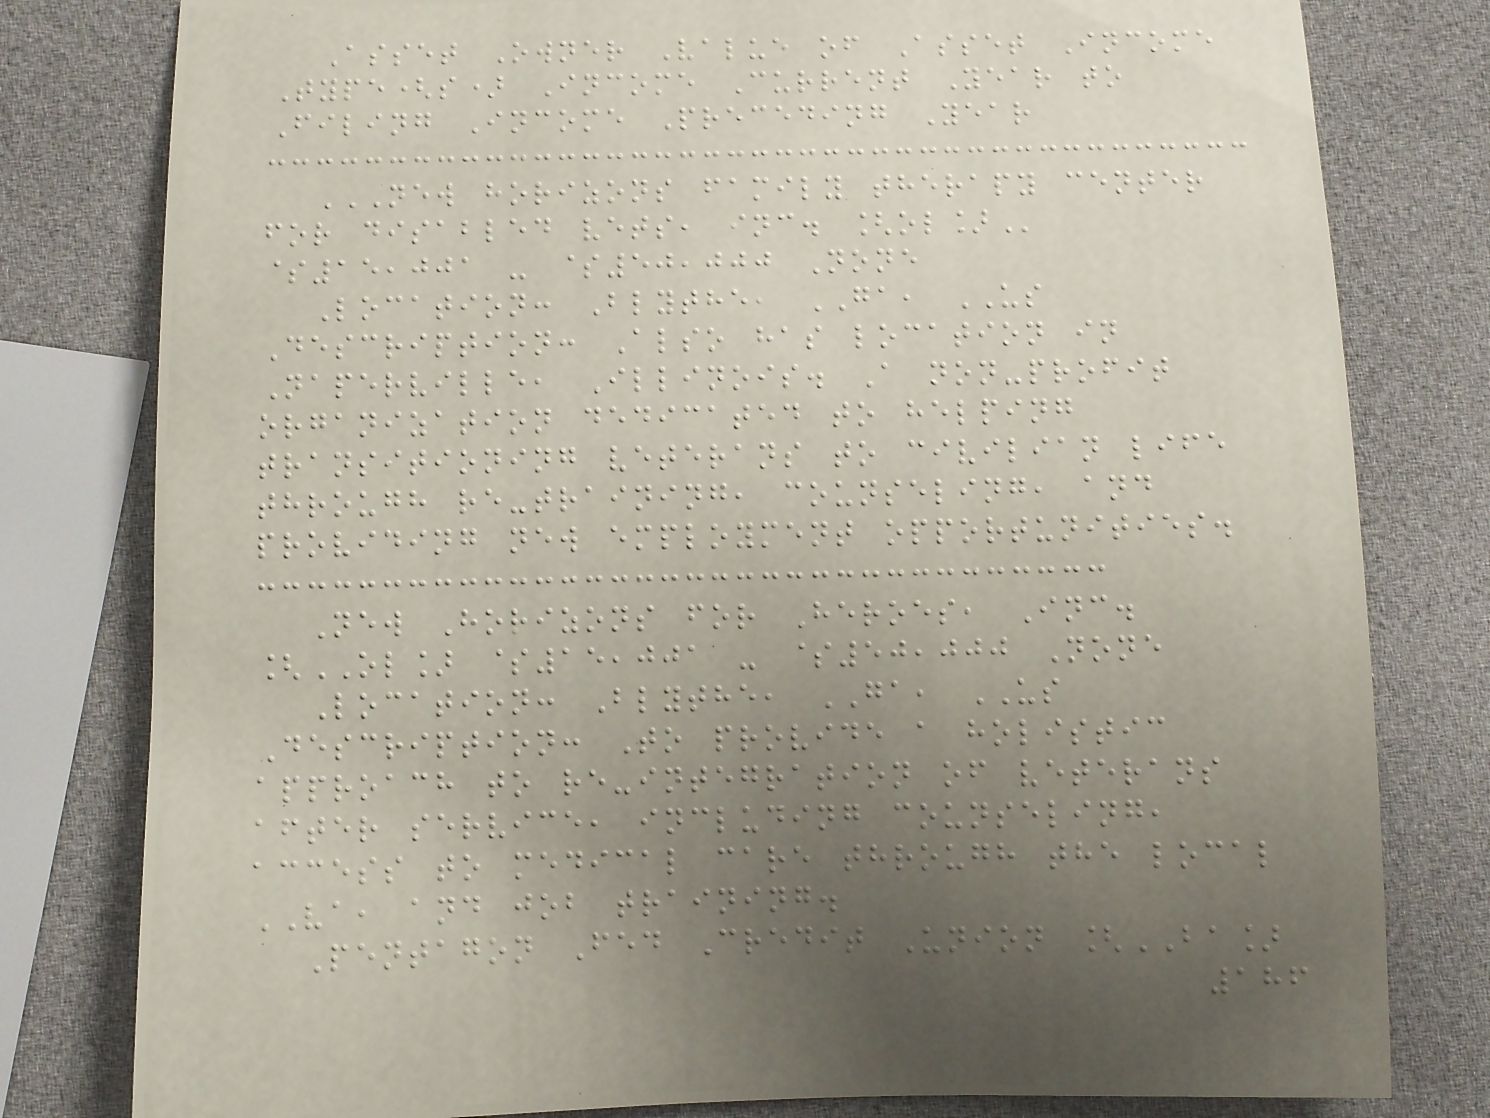Asset Owner Value of Asset Income
Type(s) Income Current Year to
Filing Income Preceding Year
NEW HORIZONS FAMILY THERAPY CENTER
FOR DISABLED VETS, INC. [OL]
$15,001 - $50,000 None
Location: Blythe, GA, US
Description: Also has location in
Naperville, Illinois. A non-profit
organization dedicated to helping
transitioning veterans to civilian life
through re-training, counseling, and
providing new employment opportunities.
New Horizons for Heroes, Inc.
[OL] $15,001 - $50,000 None
Location: Blythe, GA, US
Description: To provide a holistic
approach to re-integration of veterans
after service, including counseling,
access to medical care through the local
VA, and job training.
Pentagon Fed Credit Union [BA]
186
